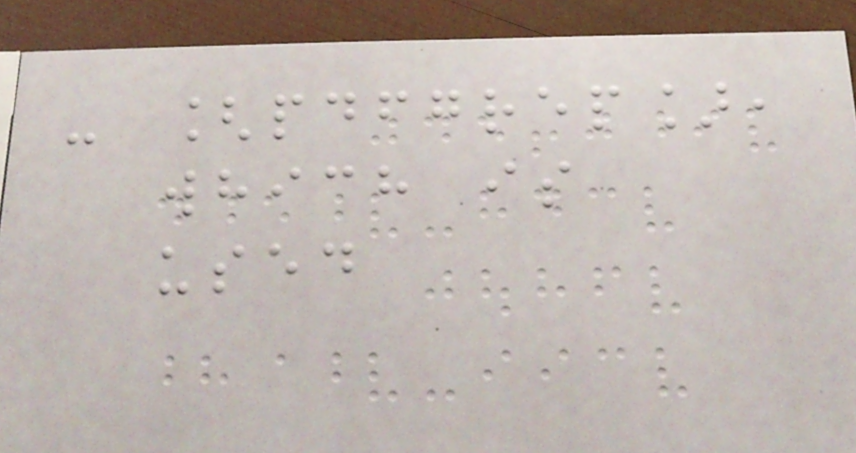- [pdfgrep],
which is
used
